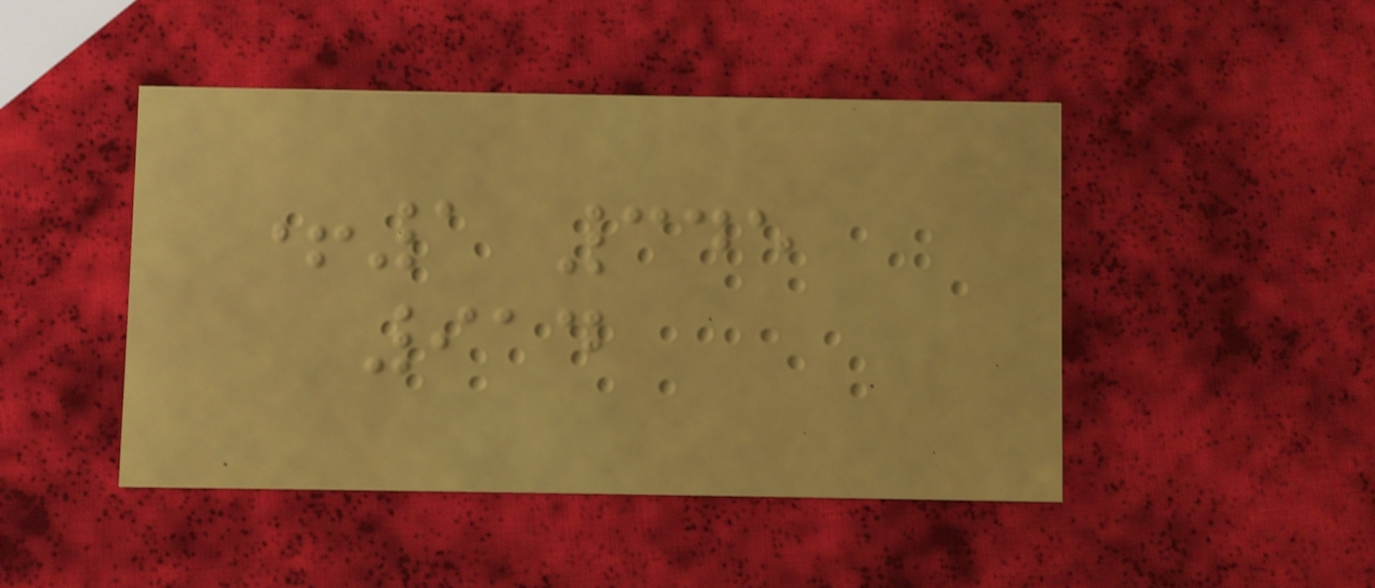+1 345
914
